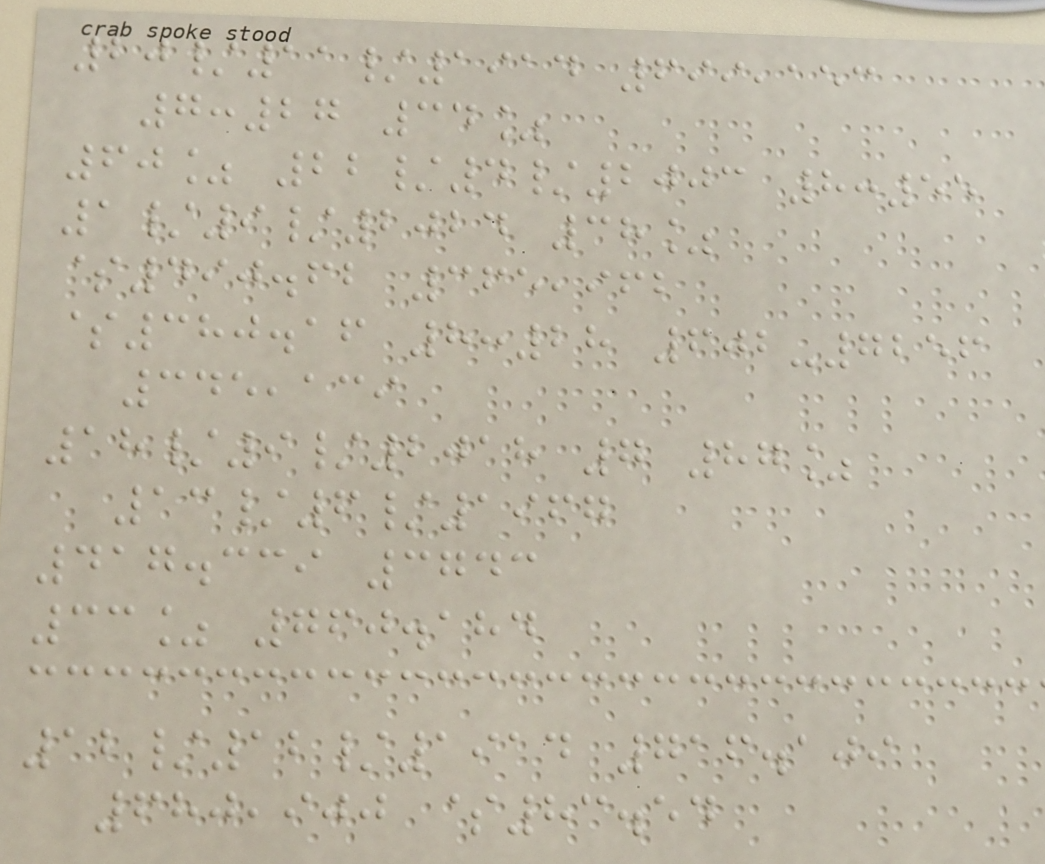20/11/1914 699,153
7:27 34%
60% 22/4/2003 8:55
1/9/2024 38%
$490.62 365,962
$380.16 8:28 602-7256
345,139
18/9/2018 7 87%
13/6/1967
417.339 3743
33% 760.184
12/12/1914 716.109
680,900 $83.54
